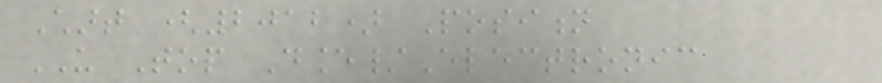Chart (2012) Position
US Top Dance/Electronic
